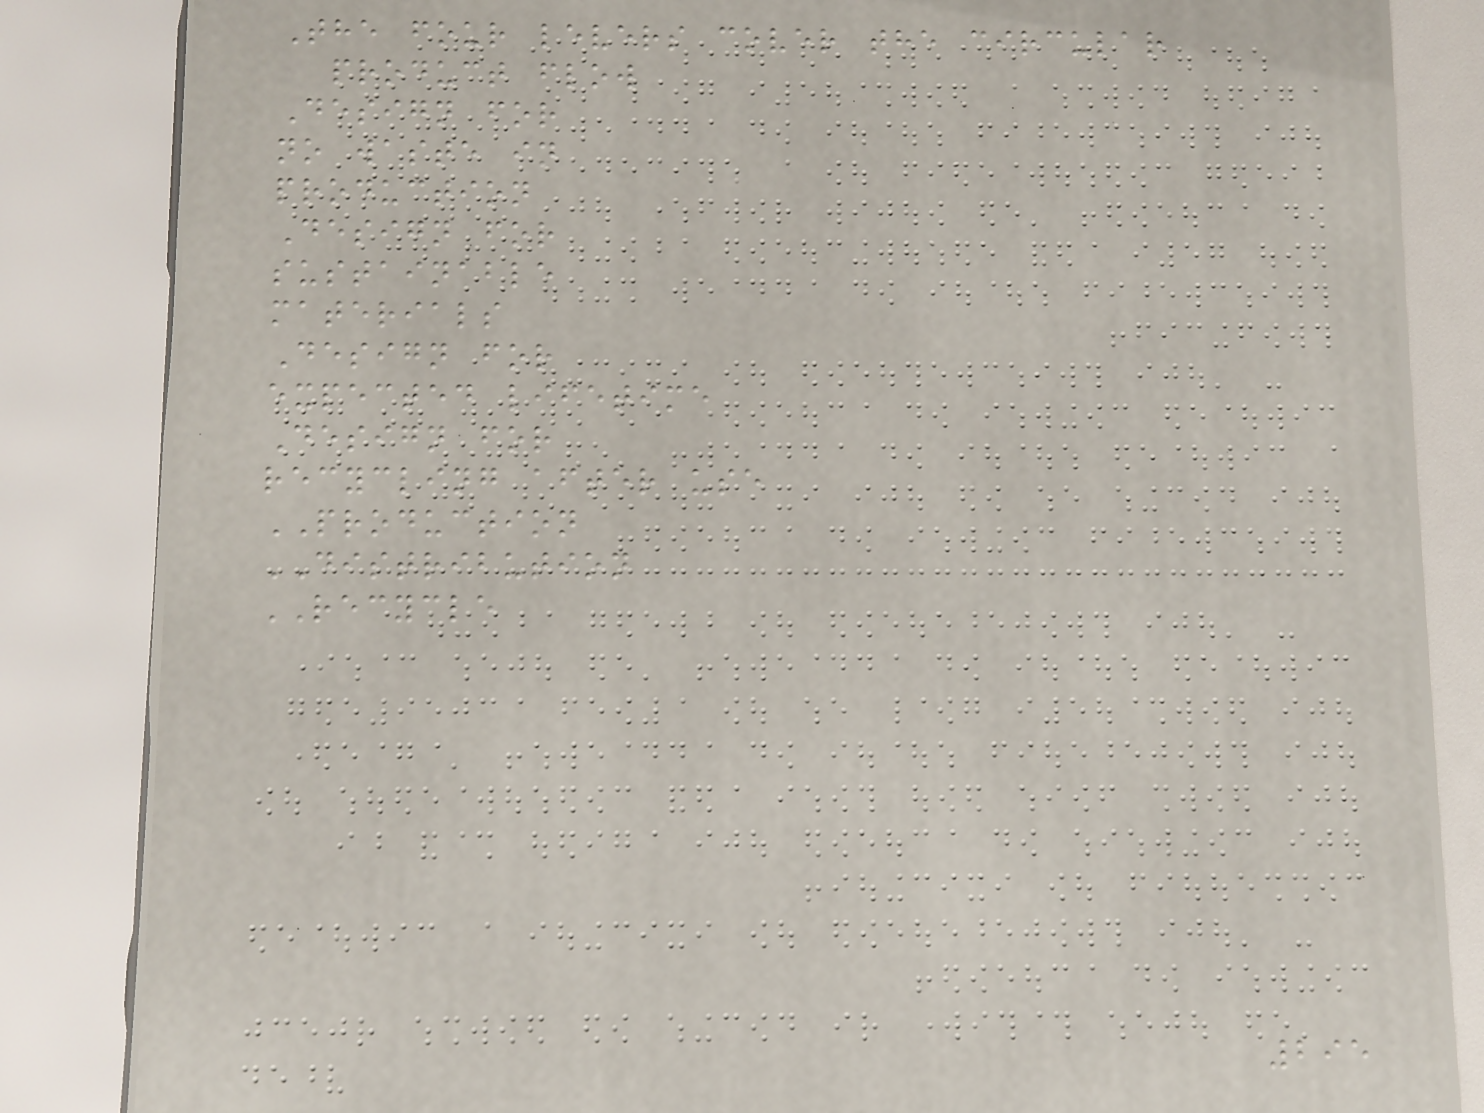The four levers cover the circular
product flow
Design for
no waste in
production
Design for
sustainable
materials
Design for
expected lifetime
Design for
recycling after use
PRODUCTION
DISTRIBUTION
RECYCLE
295
